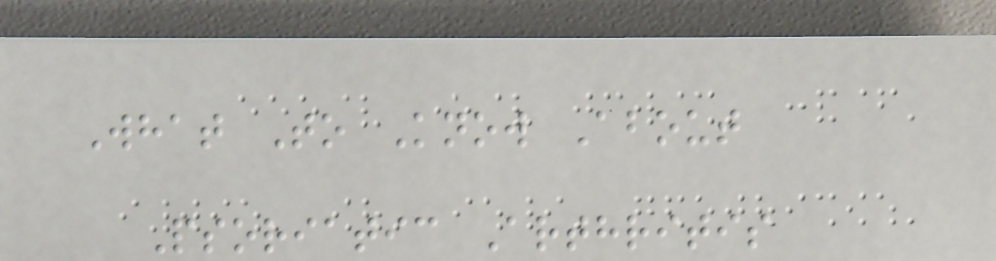What To Know About
Psoriatic Arthritis
